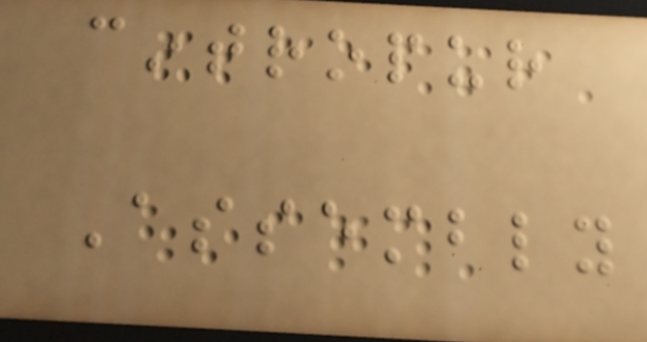cintropur
Assembly
